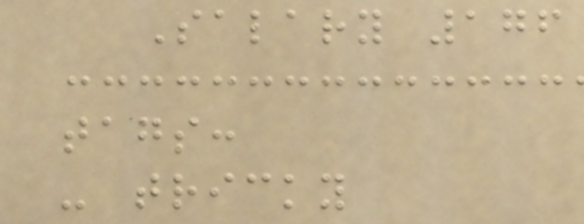Salary 176
tags:
- tricky
